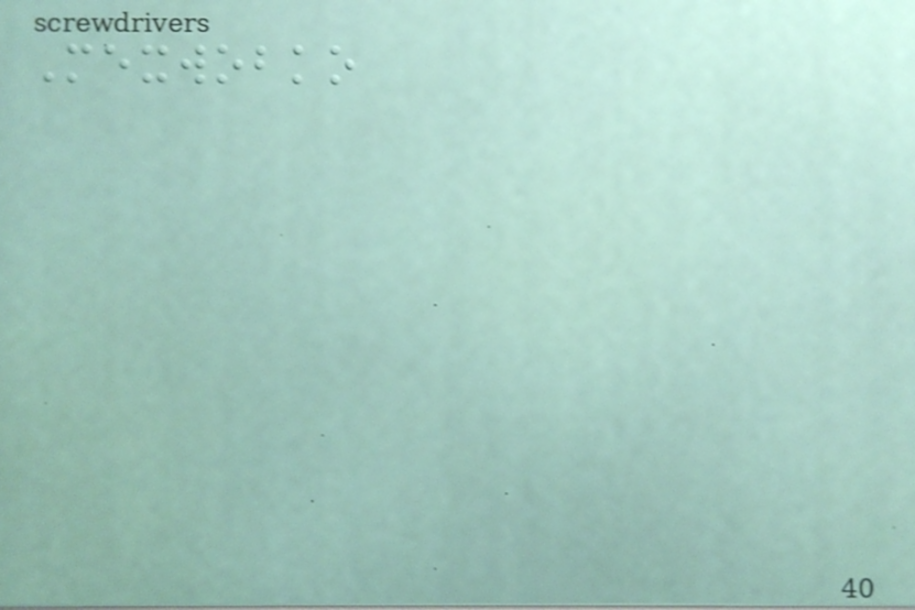Mexwobko
